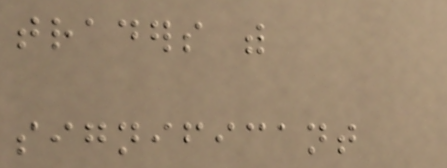traders with
significant
